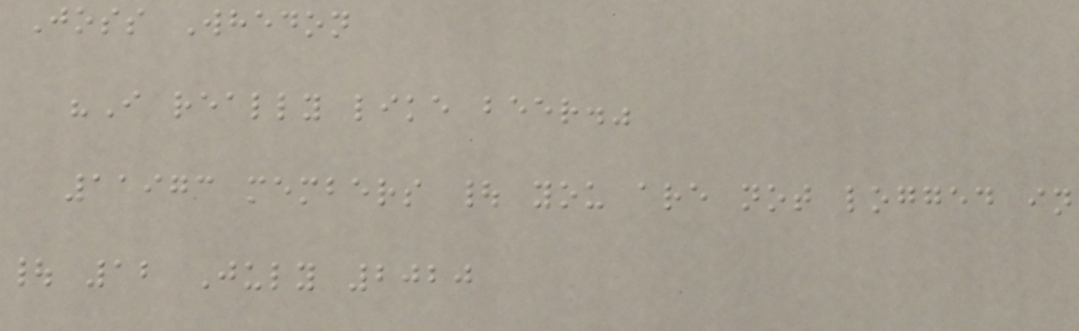Joss Whedon
"I really like beer."
11973 members | you are not logged in
| 12 July 2020
